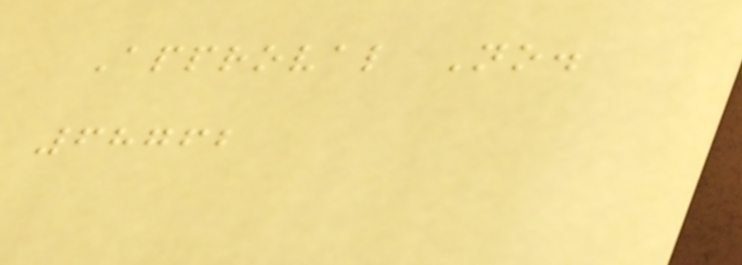Approval No.
68762
